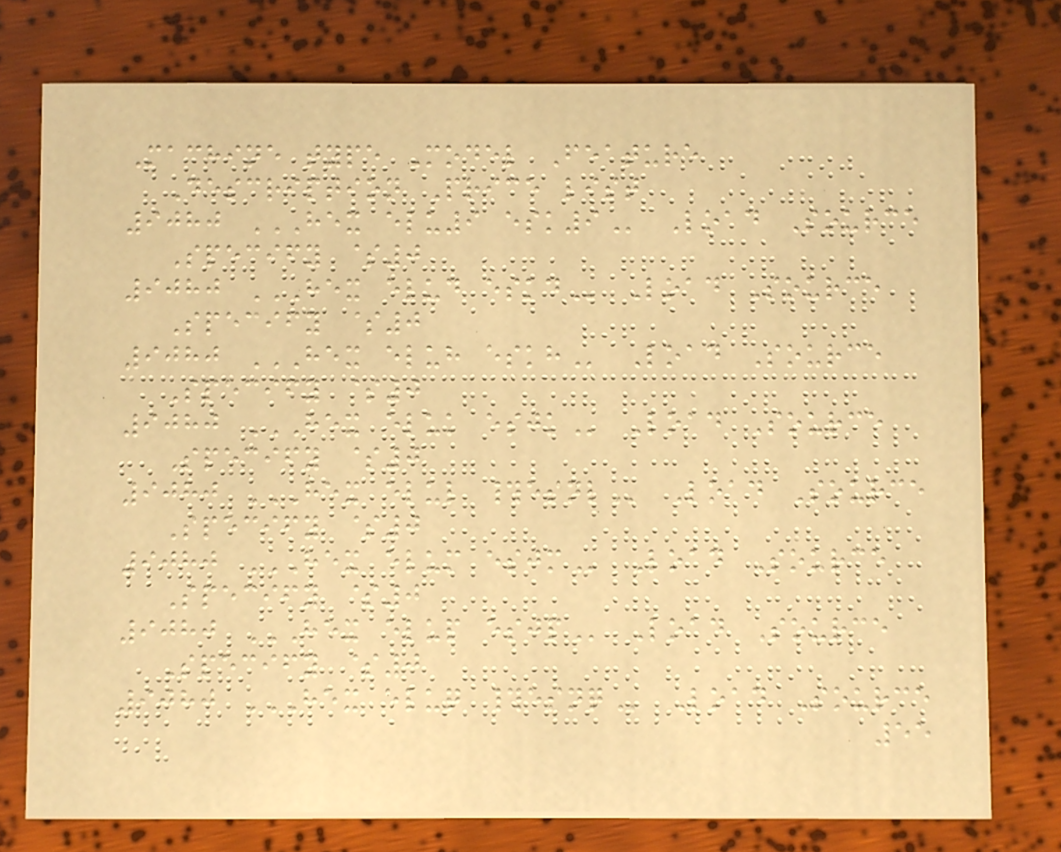Machine type Model Feature
Description Price list
9080 HEX ELU9 ESK9 Load Source
Specify $0
9080 HEX ELUD ESKD Load Source
Specify $0
9080 HEX ELUH ESKH Load Source
Specify $0
9080 HEX ELUK ESJK Load Source
Specify $0
9080 HEX ELUL #ESNL Load Source
Specify $0
9080 HEX ELUM ESJM Load Source
Specify $0
9080 HEX ELUP ESJP Load Source
Specify $0
9080 HEX ELUQ #ESNQ Load Source
55
